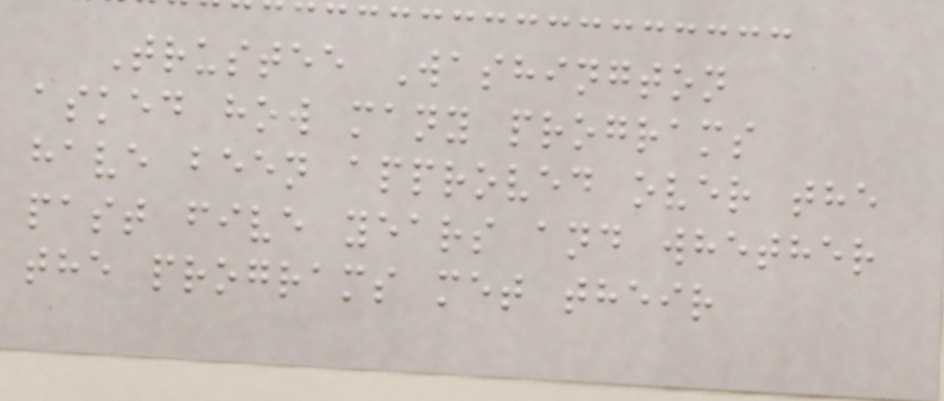Trustee Washington
asked how many programs
have been approved over the
past five years and whether
the programs met their
